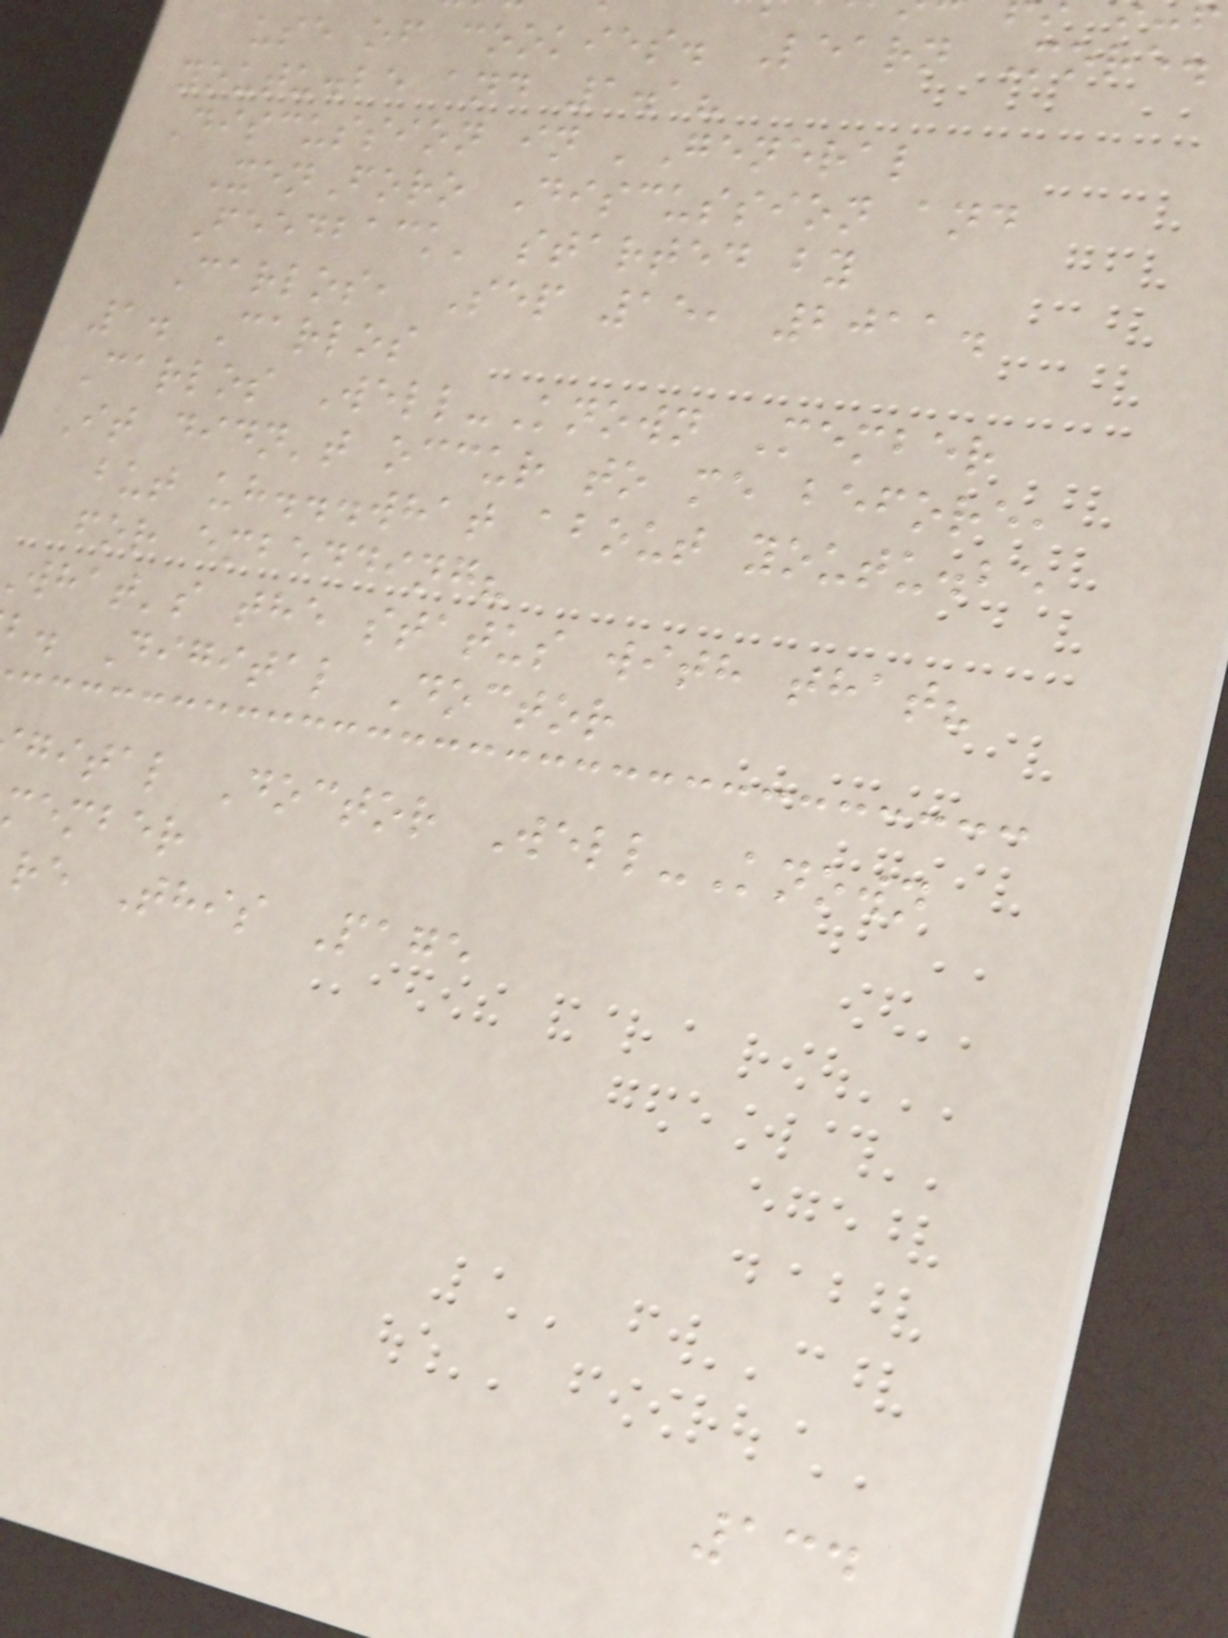use of cookies. Learn More.
youtu.be and 1.1?
Discussion in 'General
XenForo Discussion and
Feedback' started by
Carlos, Sep 15, 2011.
1. Carlos
Carlos Well-Known Member
It didn't occur to me before,
but uh...what about youtu.be
for embedding?
what's the status with that?
b. Digital Doctor
gital Doctor Well-Known
member
re This Page
134
